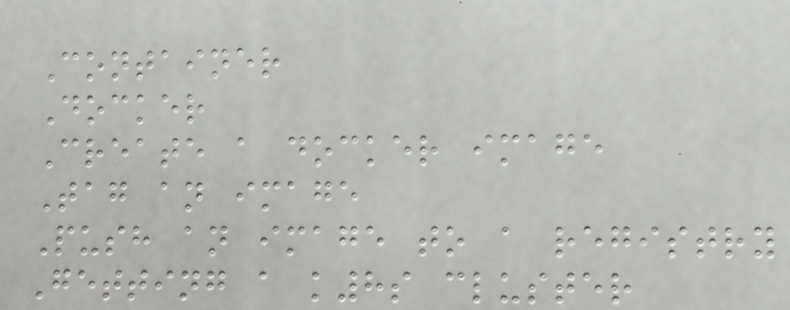Container
Docker
Create a docker image
Tag an image
Push an image to a registry
Getting a k8s cluster
